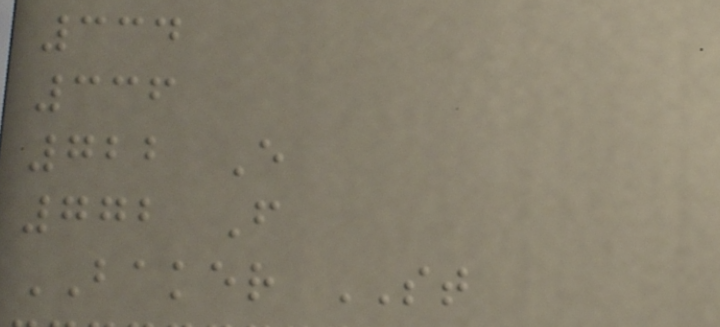334
336
722 E
772 F
BAKER ST
